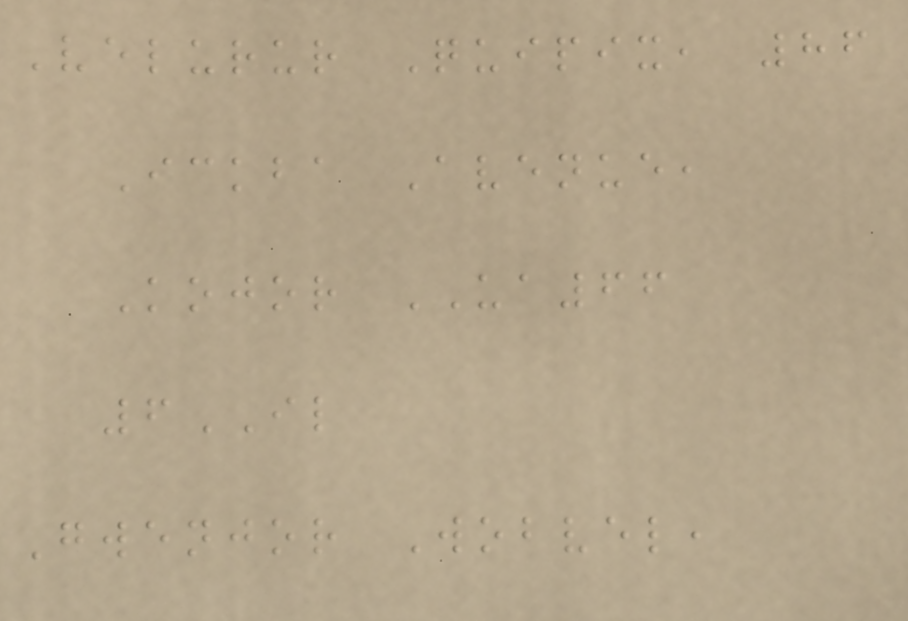Velurur Quipix, 86
Ickba Avenue,
Kojor UA66
6IL
Gwenjor Wobvel,
